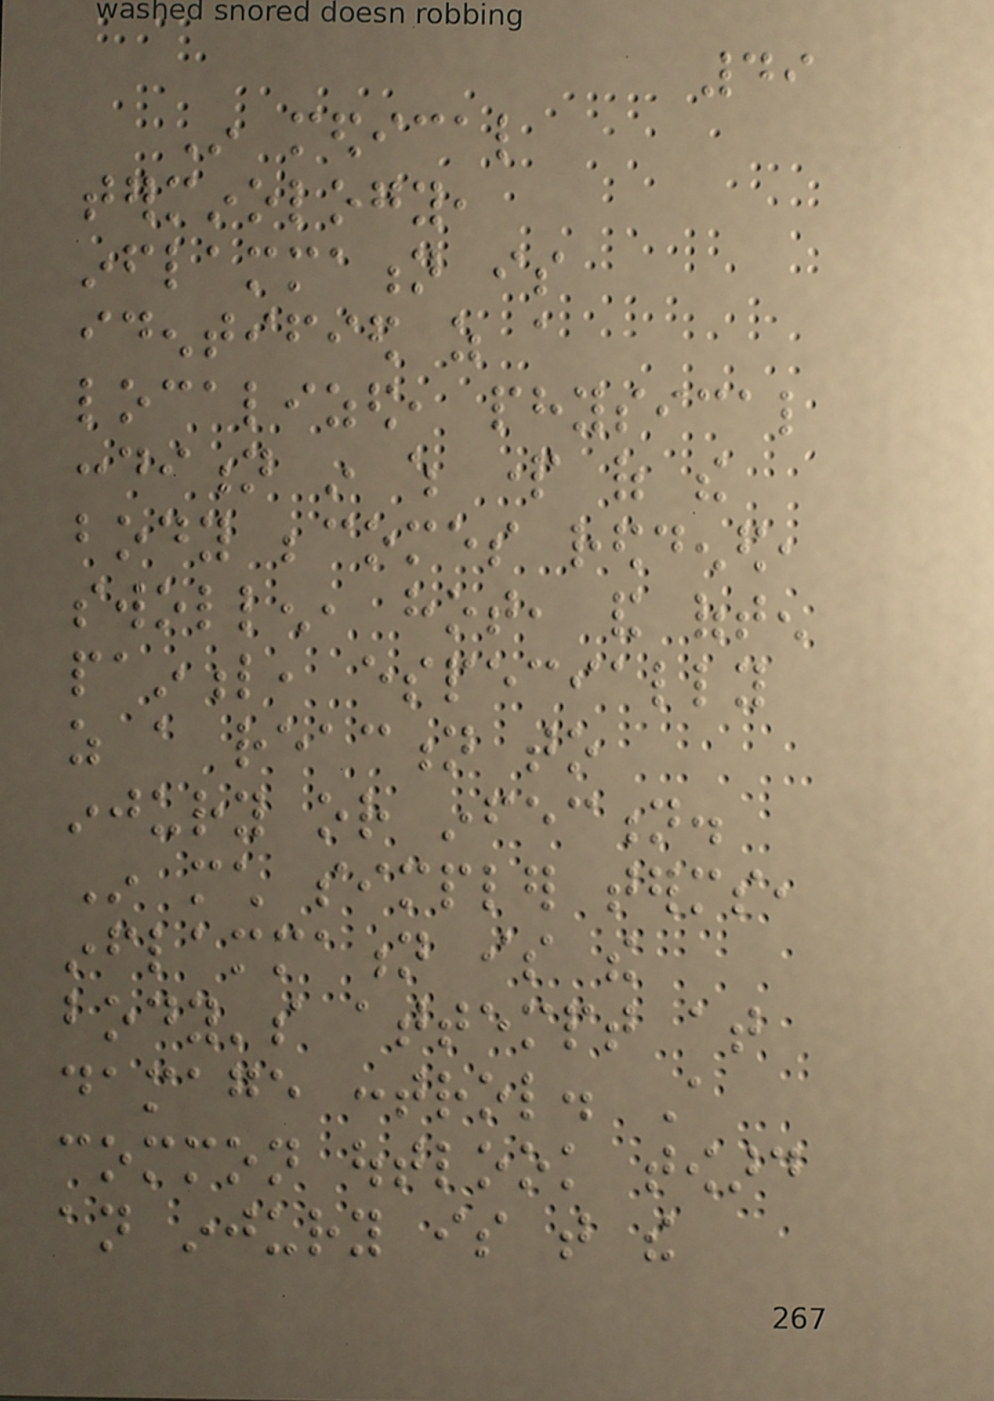49
In medical
terminology,
inflammation is
identified as a
localized, physical
condition in which part of the
body becomes reddened,
swollen, hot, and often
painful, especially
as a reaction to
injury or infection.
In much simpler terms,
inflammation is the
body's attempt at
damage control. A
common outlook toward
an injury is that the
